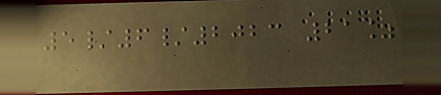5/6/2023 21%
